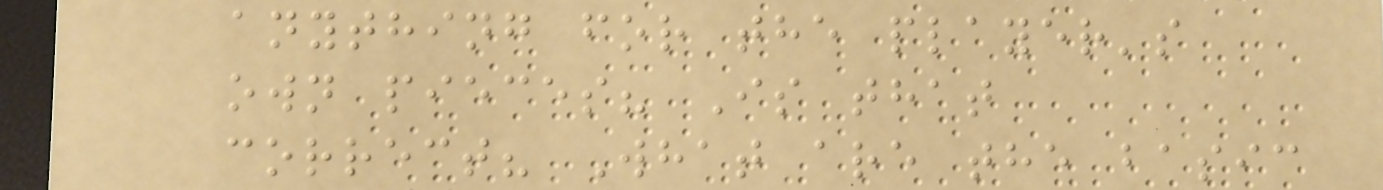anything for the player's
own pieces? Is that
correct? What are the basic
